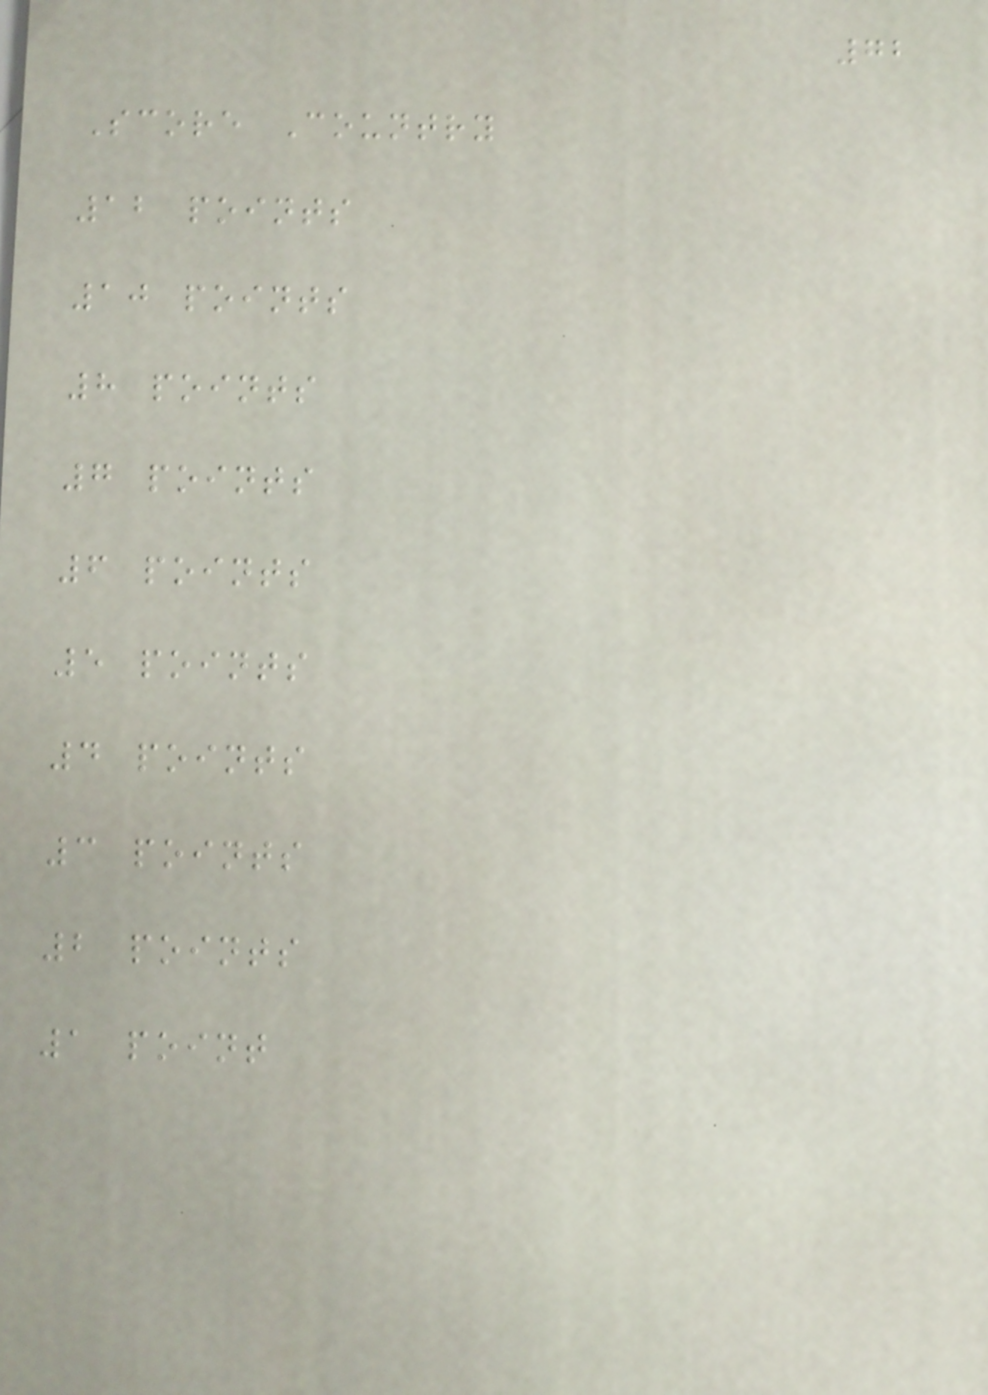72
Score Country
12 points
10 points
8 points
7 points
6 points
5 points
4 points
3 points
2 points
1 point
